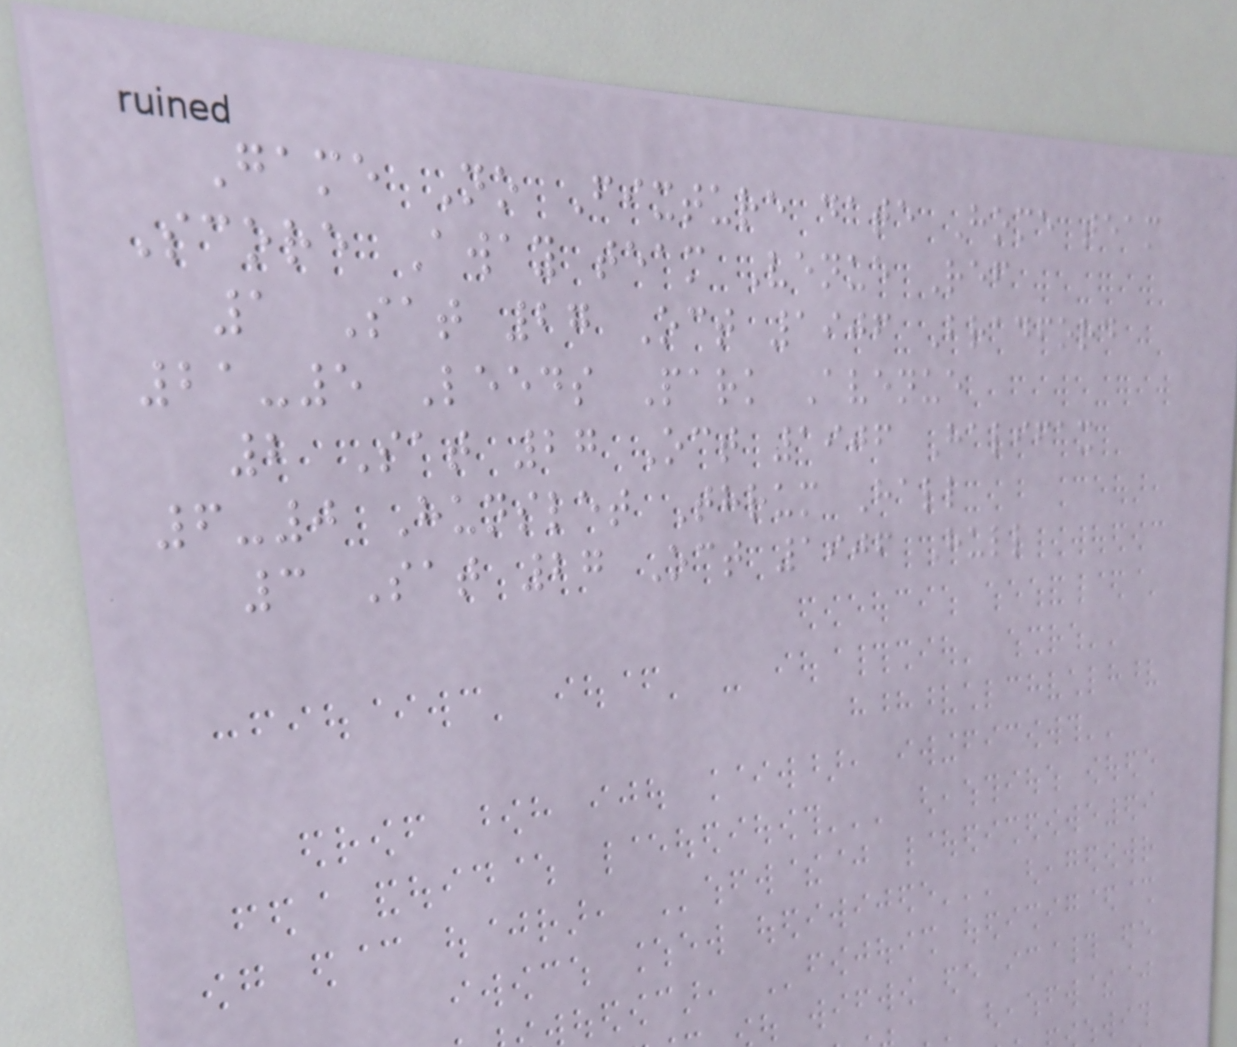Game No Fixture date Home team
Score Away team Venue Ref
1 Sat 27 Oct 1906 Bradford
21-5 Leeds Park Avenue
2 Sat 27 Oct 1906 Halifax
6-0 Hunslet Thrum Hall
3 Sat 27 Oct 1906 Hull
